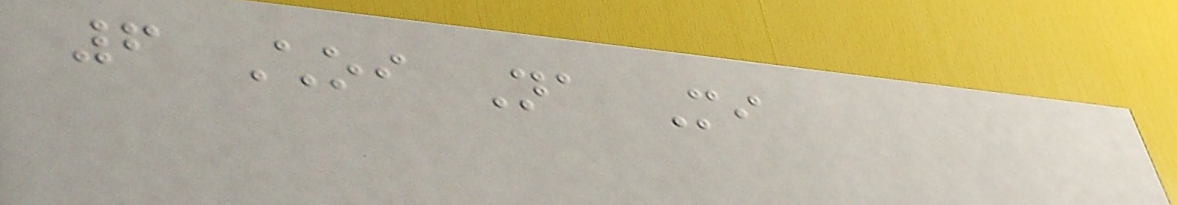6 Choi Na Mi
